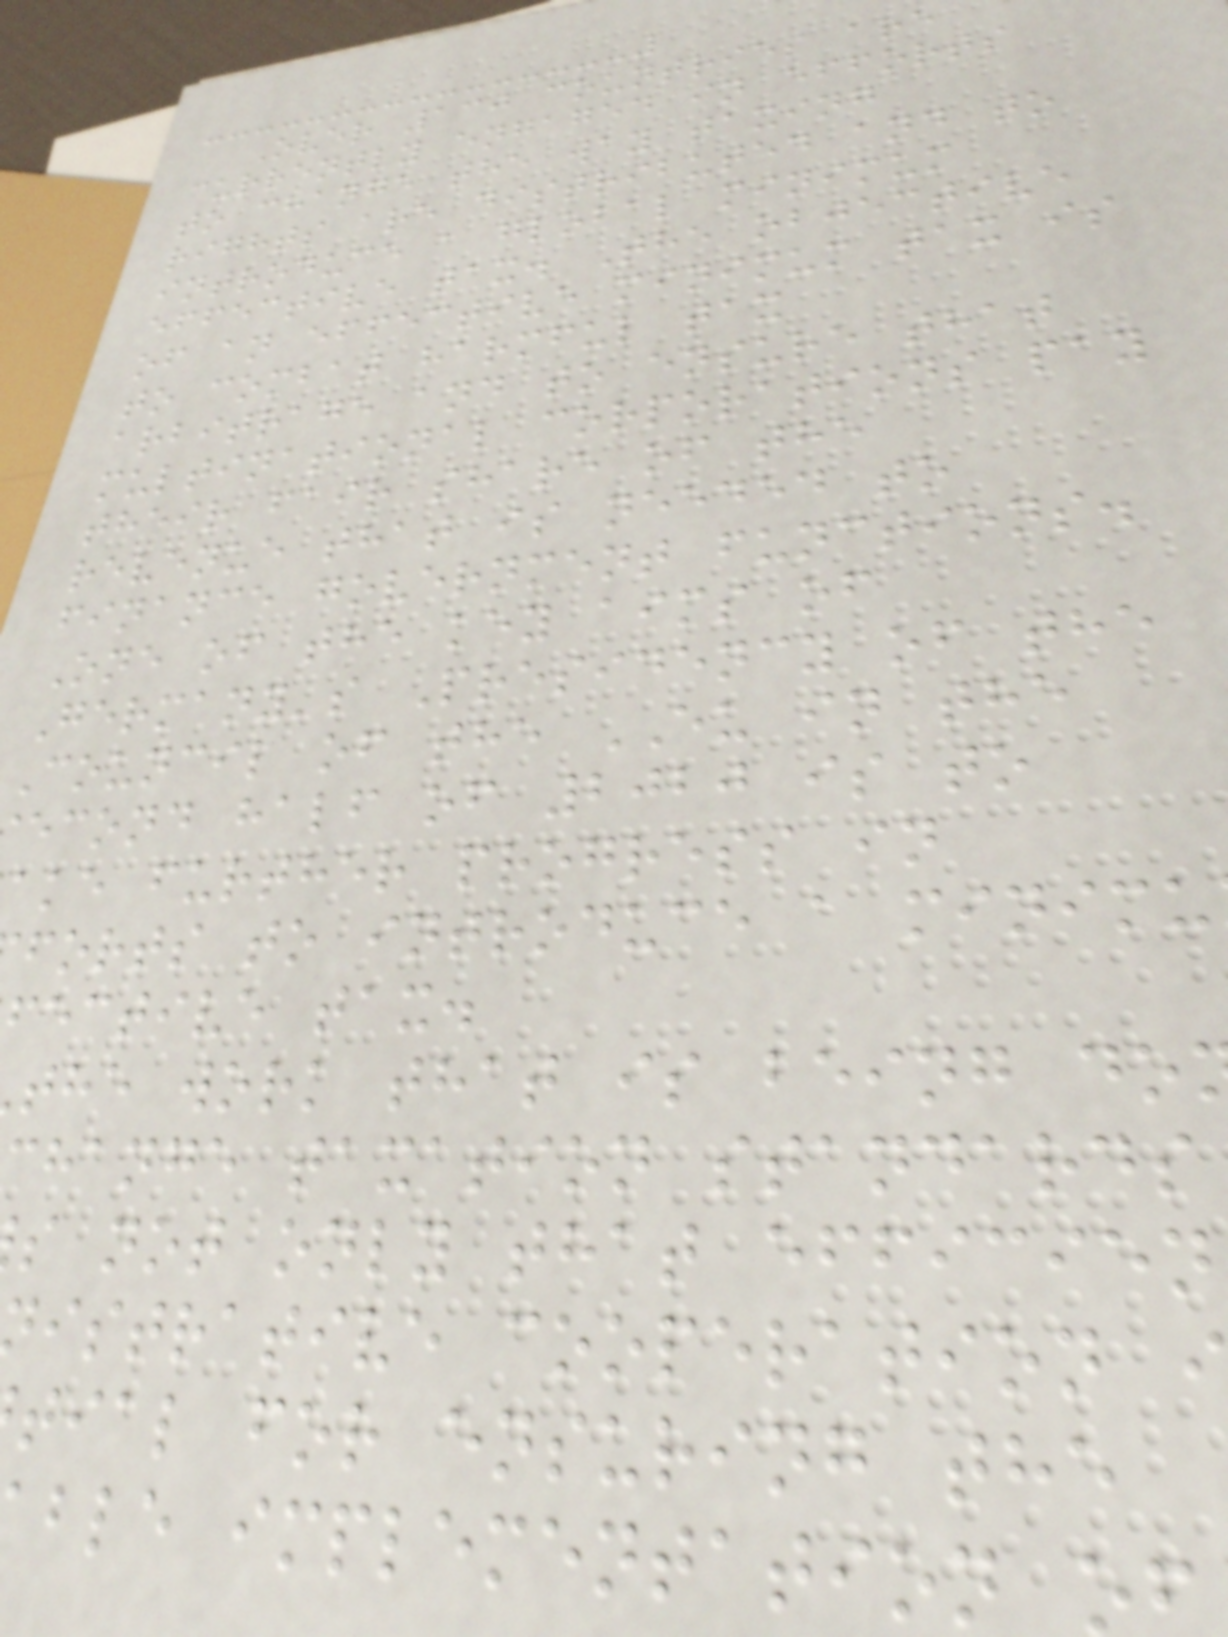Over 130 countries are
currently engaged in efforts
to change the way taxing
rights are distributed and to
introduce a global minimum
effective tax. The objective
of an effective minimum tax is
to combat harmful tax
arbitrage and to ensure that
multinational corporations pay
their fair share of the
revenue that is needed to
finance government functions.
One of the key aims of
Germany's Presidency of the
Council of the EU in the
econd half of 2020 is to
ake further progress in
forts to introduce a minimu
fective tax.
the work that is being do
hange taxation standards
s not only that efficien
istrative cooperation
tial for ensuring the
ble implementation
